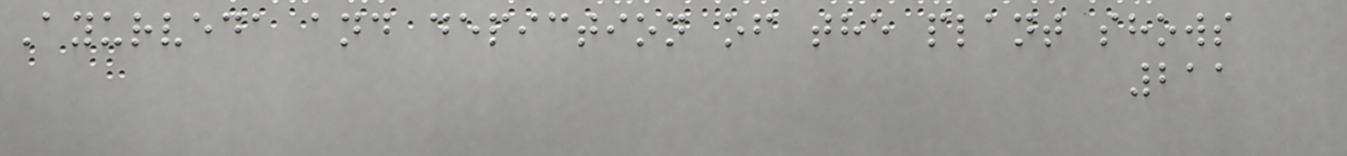Ayurveda and depiction of the plant shows
211
